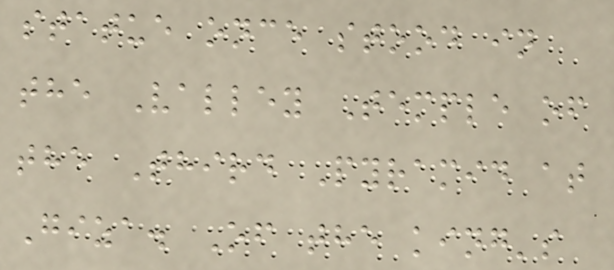statue once stood in
the Valley Temple of
the Third Pyramid at
Giza. Of the king's
